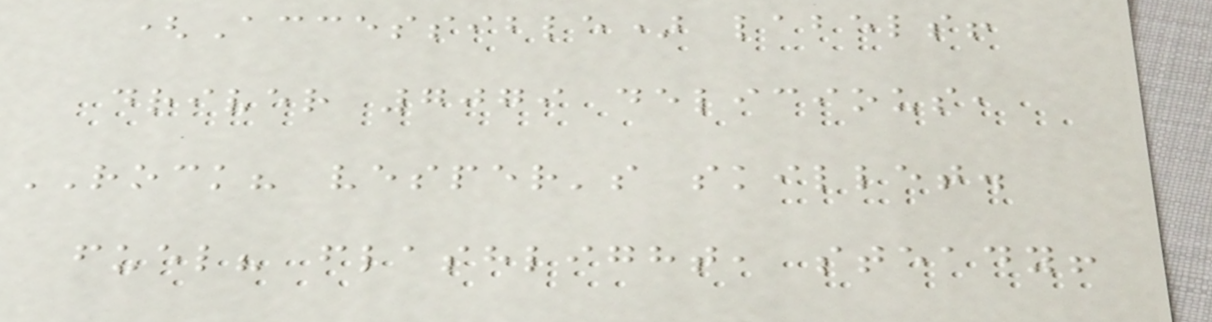(Accessible) labels!
driver 7079 delicious,
ROCK? vesper's skillet.
fuel? flashlight, steady!
